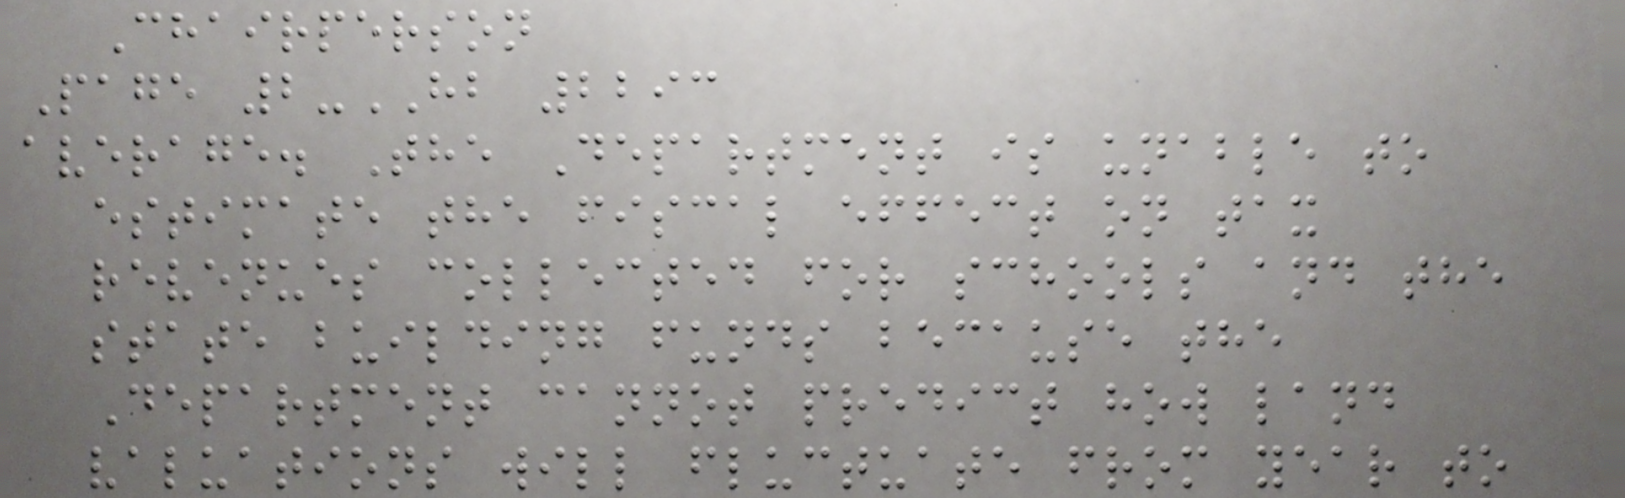Chairperson
Page 2-HB 2293
average. The Department is unable to
estimate the fiscal effect on tax
revenues collected for schools and the
state building funds because the
Department cannot predict how land
valuations will fluctuate from year to
